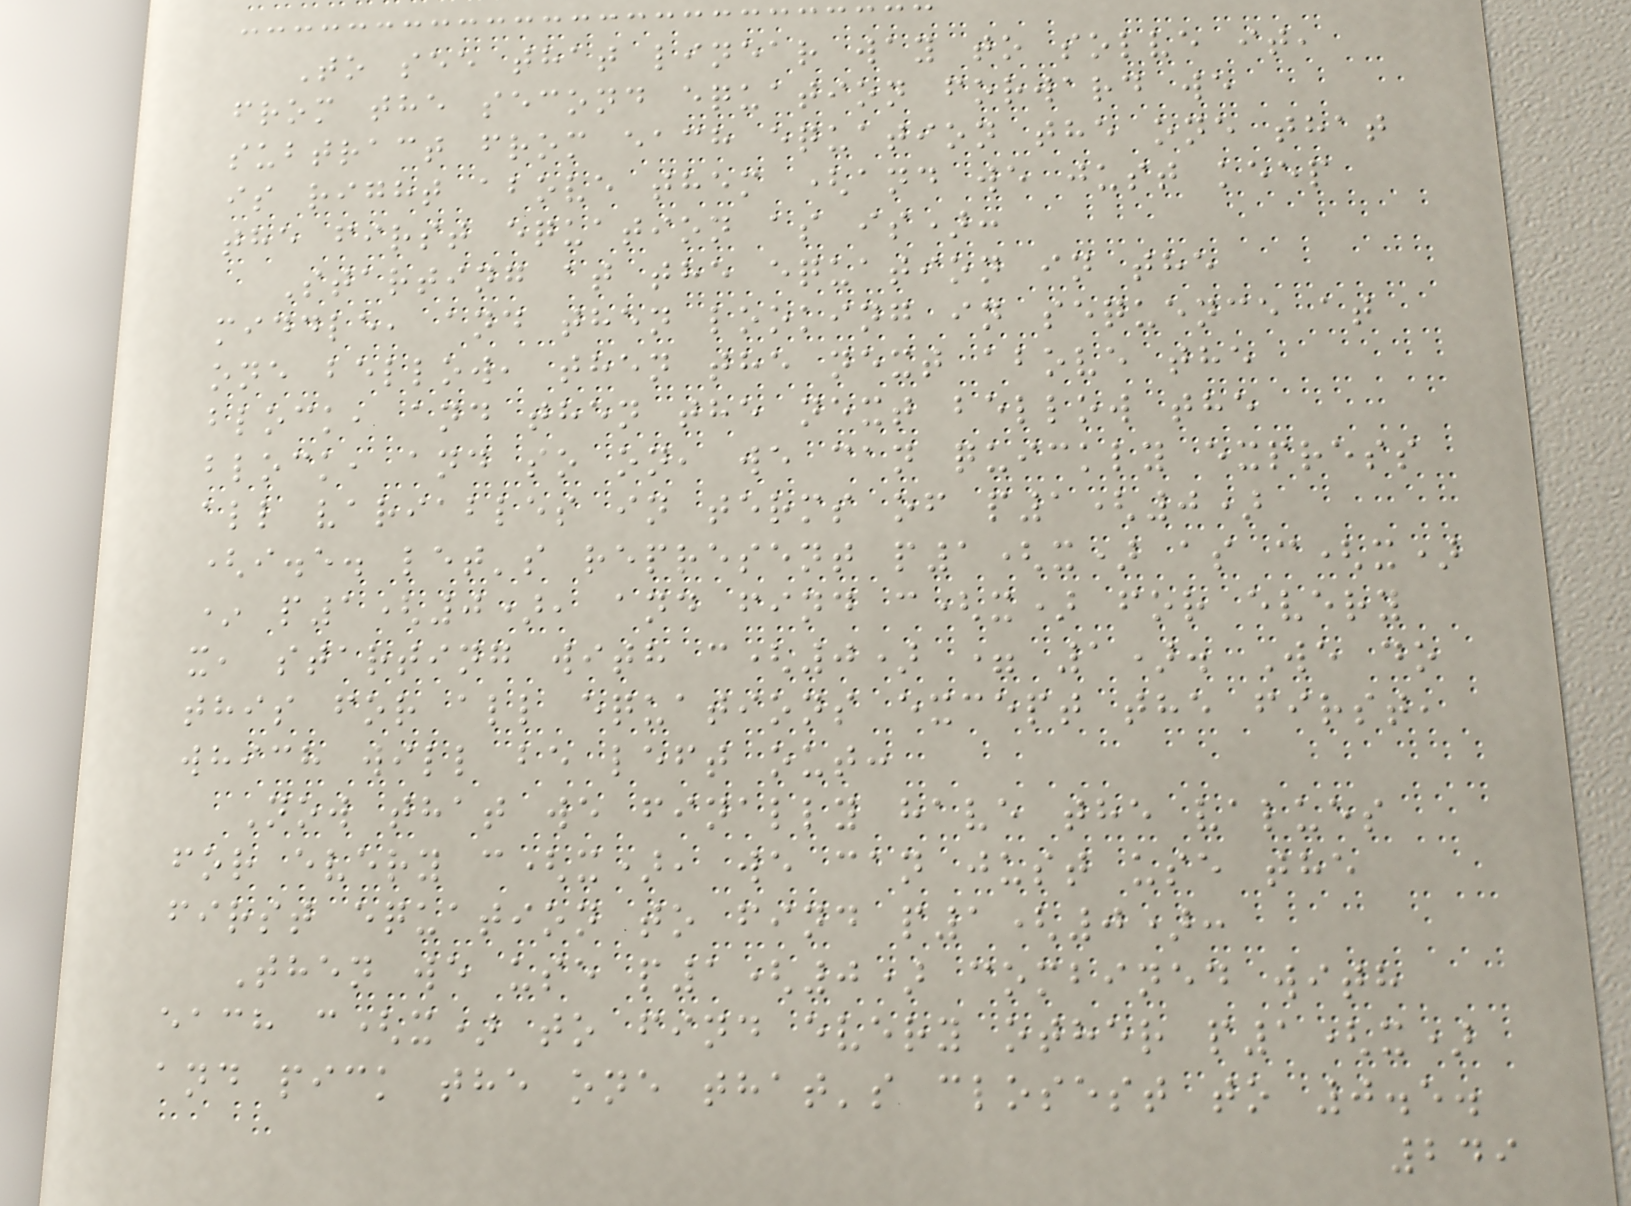To see that linear way to solve it,
from the second equation forward we
subtract from each equation the one that
is right above them (and we just keep
the first equation as is):
Starting at the equation in the
middle, and then looking in sequence at
one bellow, then the next above the
block, and then the next bellow the
block, and so on, we can quickly express
all variables in terms of p1(0)
(i.e. let's represent p1(x) as c(x)
* p1(0), and find c(x) for every
x, starting with c(0) = 1). We do
this for all equations except the first,
which will be left out:
Now that we finally have the values
for every c(x), we can just use the
first equation to find p1(0):
Then we use p1(0) combined with
each c(x) to find every other p1(x)
and pick the one that's closest to 0.5.
249
